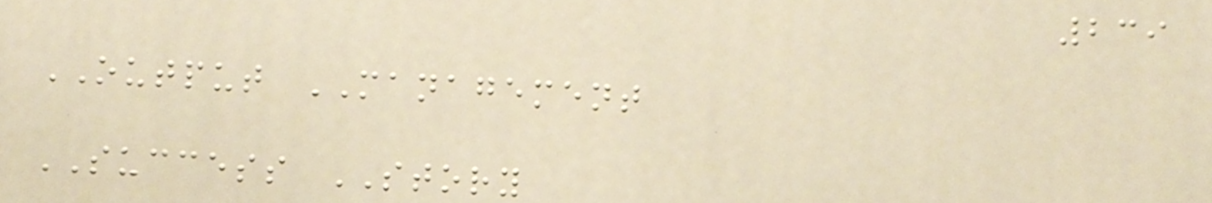239
OUTPUT MANAGEMENT
SUCCESS STORY
